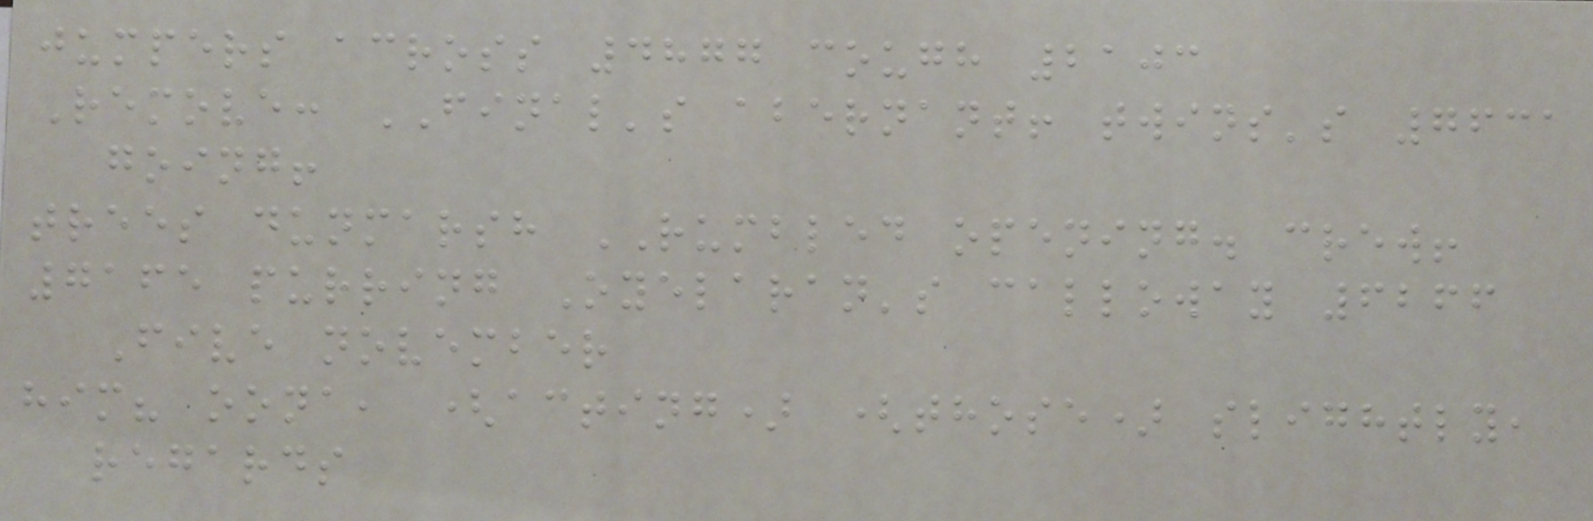jumpers across 4877 cough 2103
Remove: FINAL's abernant! twins's 7631
going!
trees dunmarsh RUMBLED opening. crew!
7165 purring Oyelaran's calloway 6266
Five november
him? oona, (acting) (those) slightly,
regards
